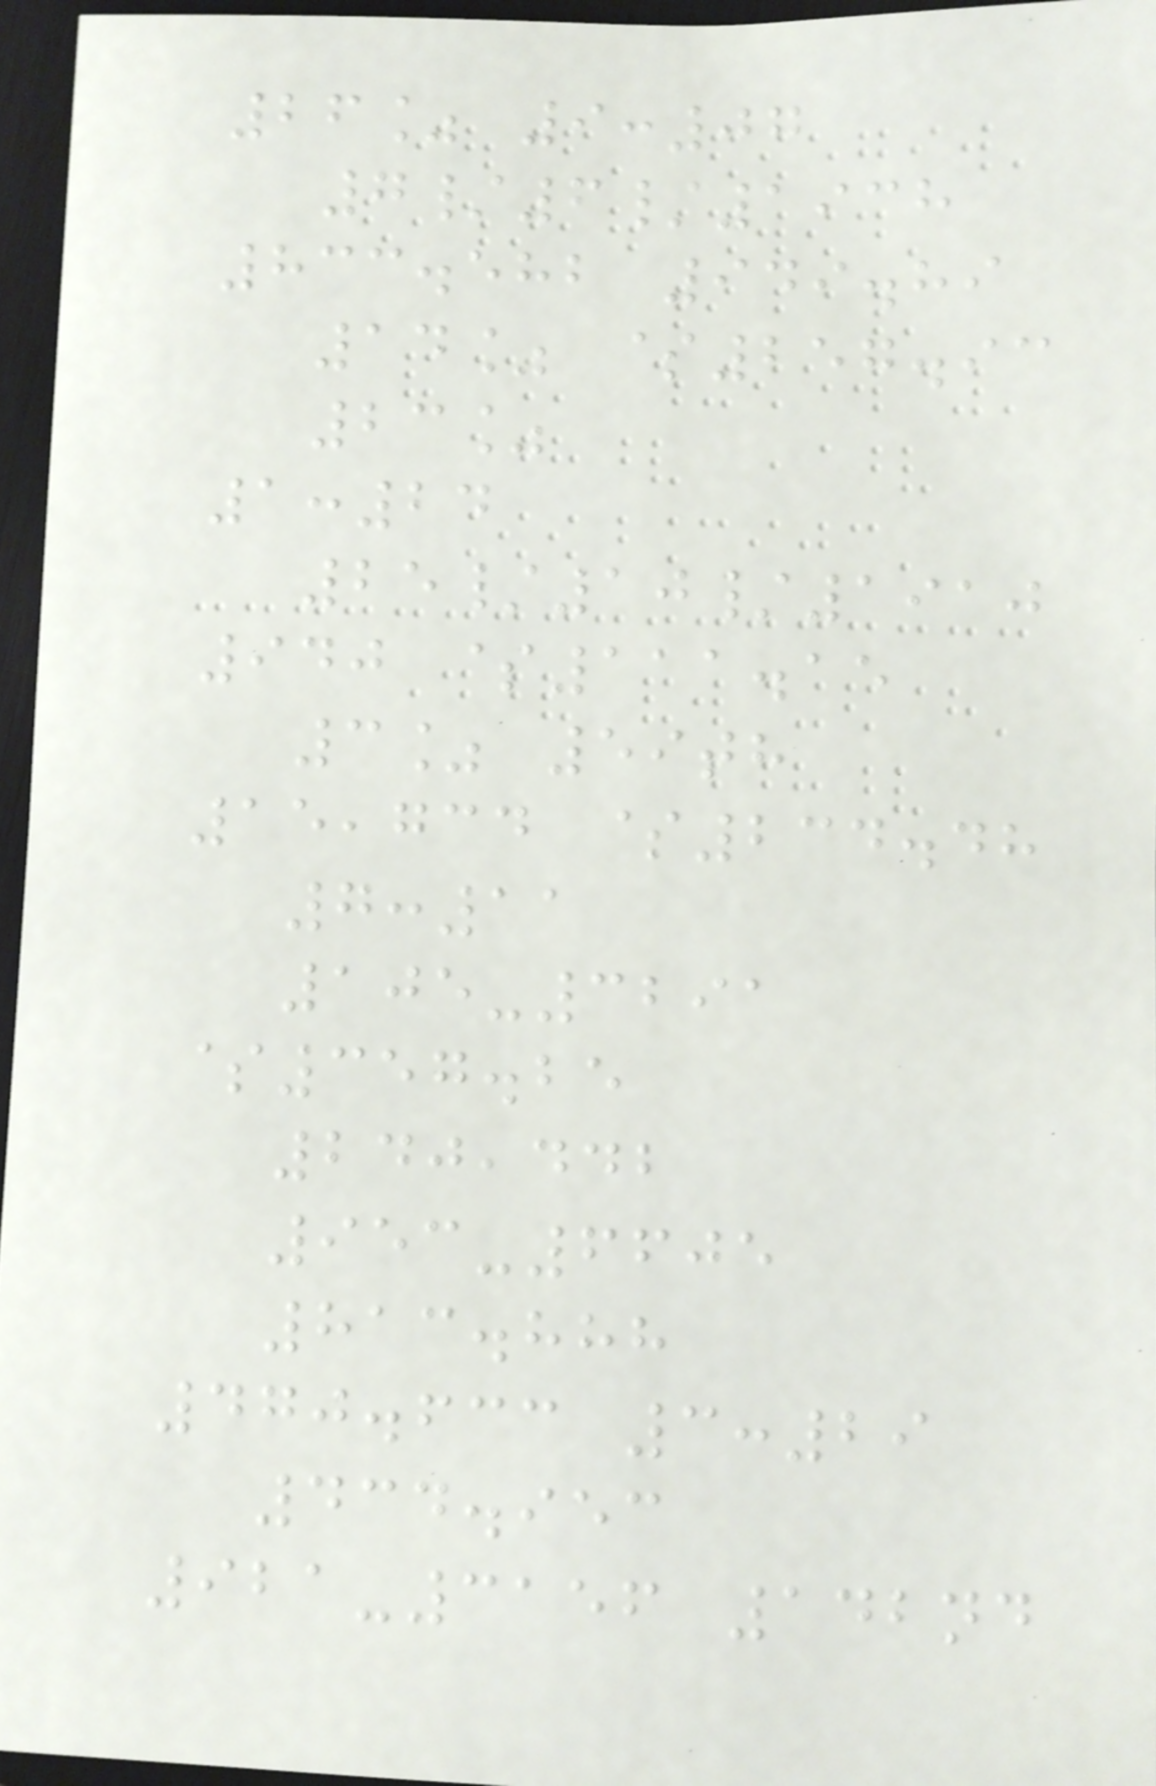26% 9:07
7/6/1938
833.582 949.89
14% $257.93
23%
1:24
25/10/1910
940 $111.15
3% 59th
15,734 $234.48
7:11
105-3291
$357.25
240,442
953-6605
813.888
470.633 3:29
434.953
921-3156 142nd
